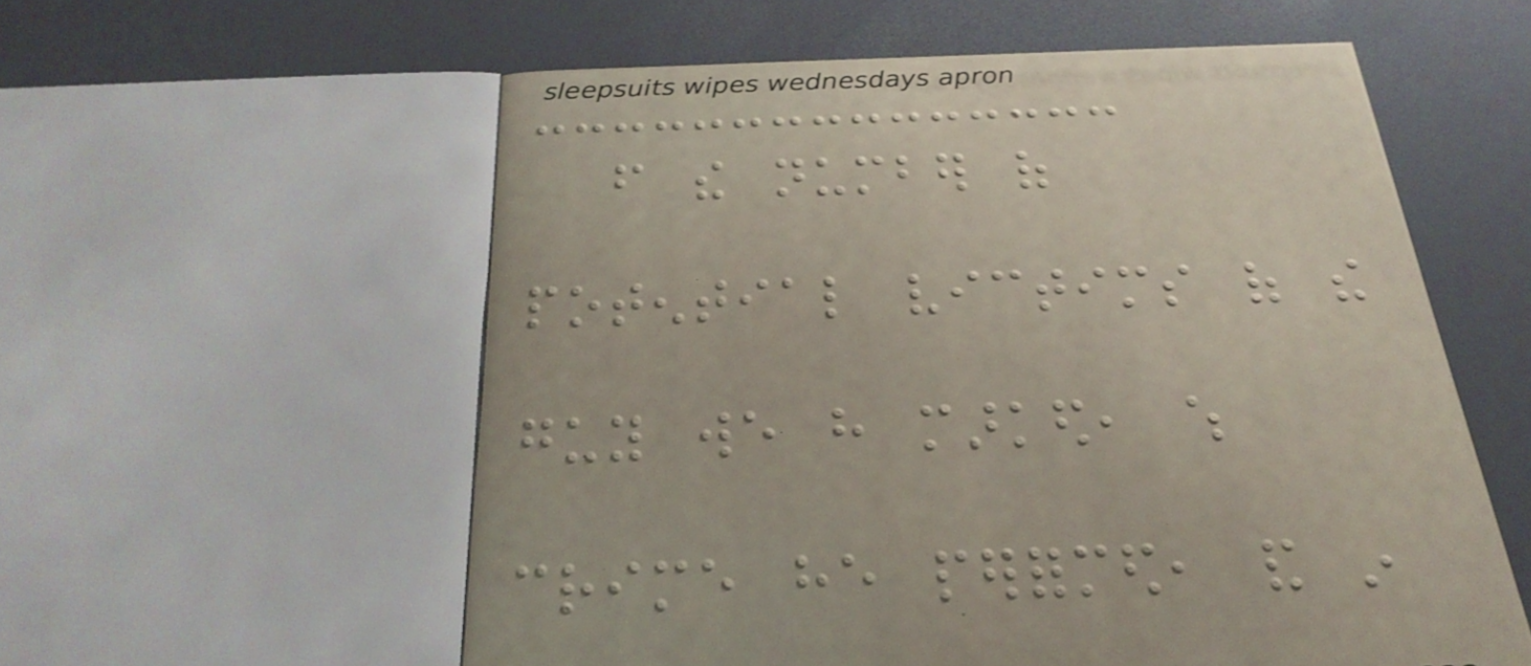from the number of
potential victims of the
guy we have marked, which
crime he performed, and in
